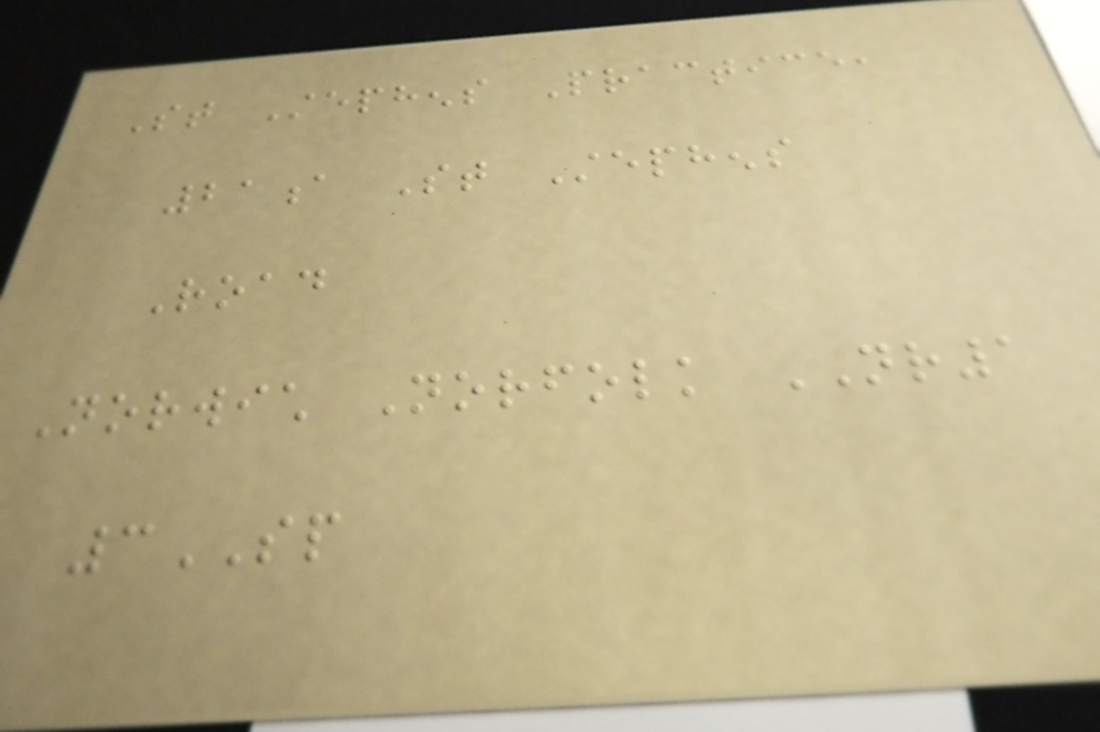St Stephens Practice,
21a St Stephens
Road
Norwich Norfolk NR1
3SP
